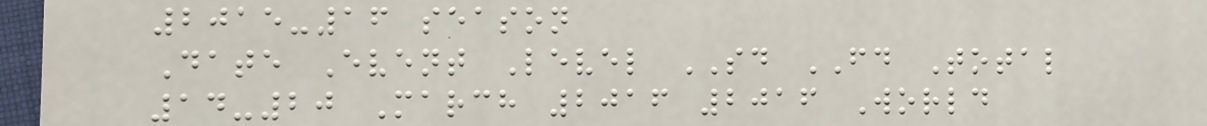2015-16 season
Date Event Level SD FD Total
14-20 March 2016 2016 World
